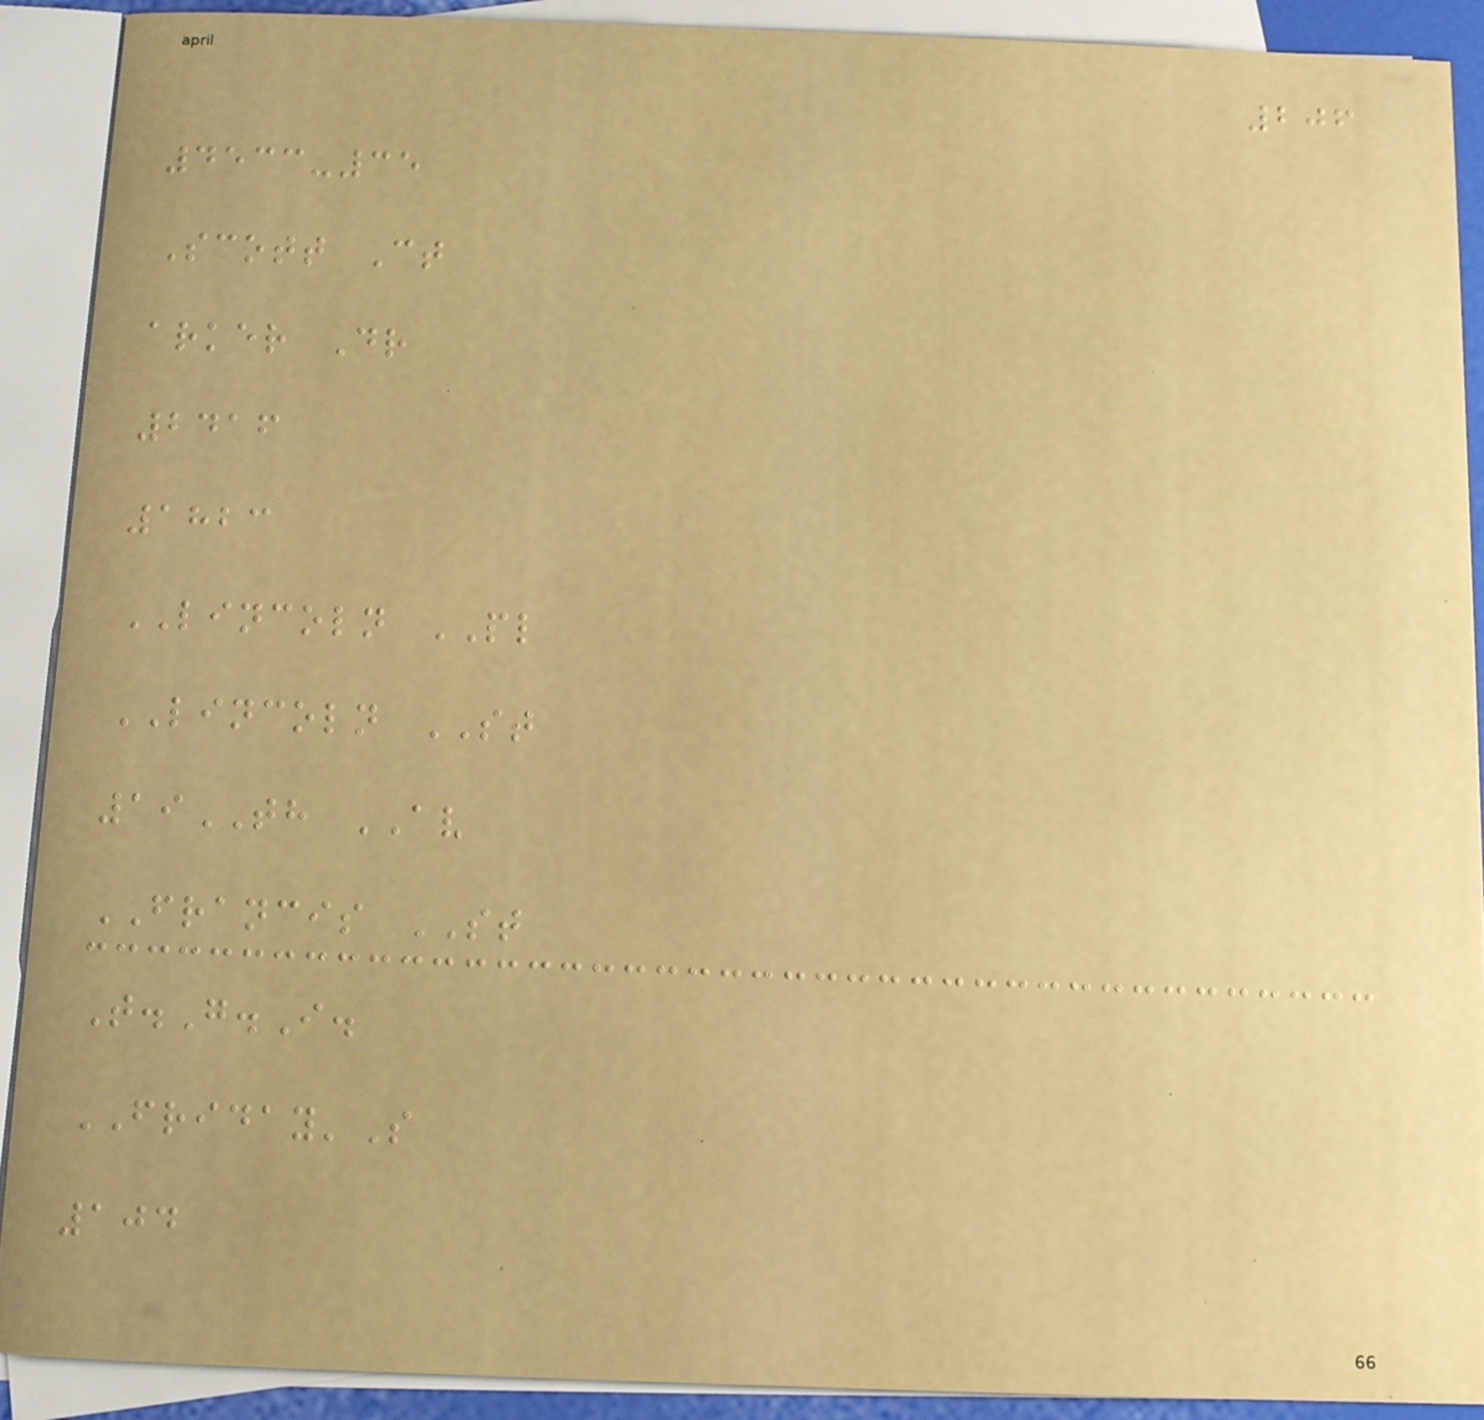206
4533-35
Scott Ct
arker Dr
2416
1823
LINCOLN PL
LINCOLN ST
19TH AV
FRANCIS ST
T.G.I.
FRIDAY'S
104
